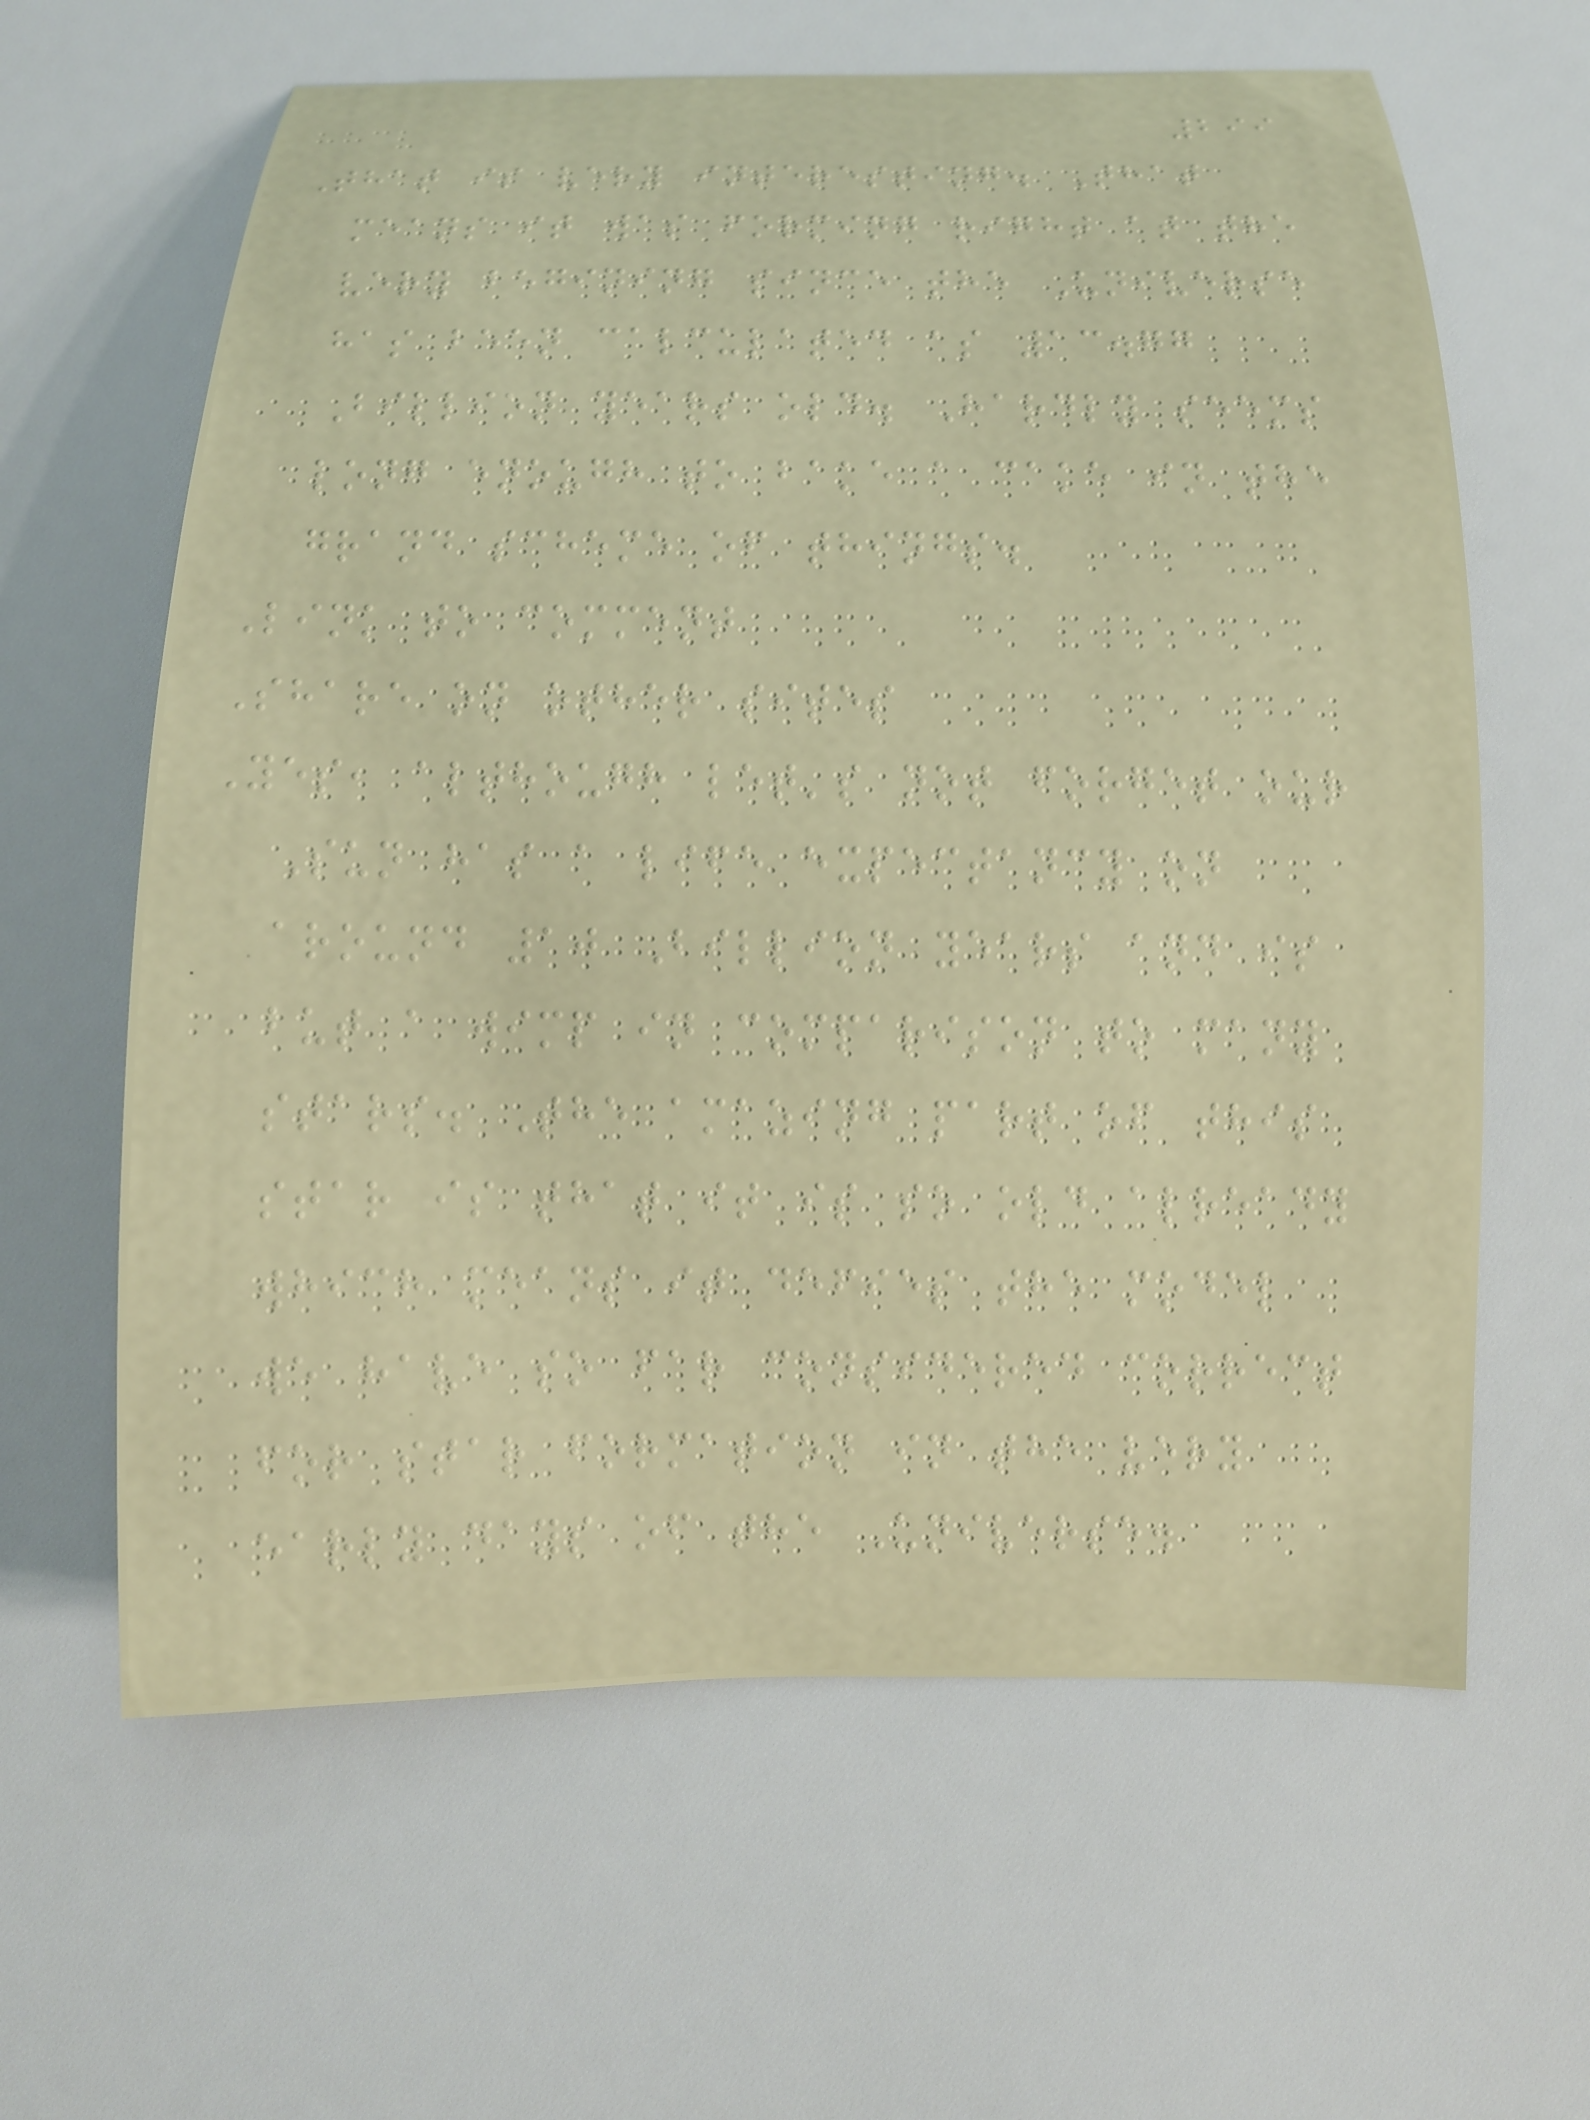299
That is very interesting. That
means it was forming right at the
very begining since the Universe
has been calculated as 13.77
Billion years old. Hardly seems
long enough to bake a cake in the
grand scheme of things.
Link to comment
Share on other sites
Yes, although let's not forget our
Sun has a life expectancy on
around 10 Billion years and is
but a wimp in comparison to many
stars. The amazing part of this
star is that it is so old already
which means it defies the model
we have so far considered correct
for star formation in the very
early days of the Universe.
